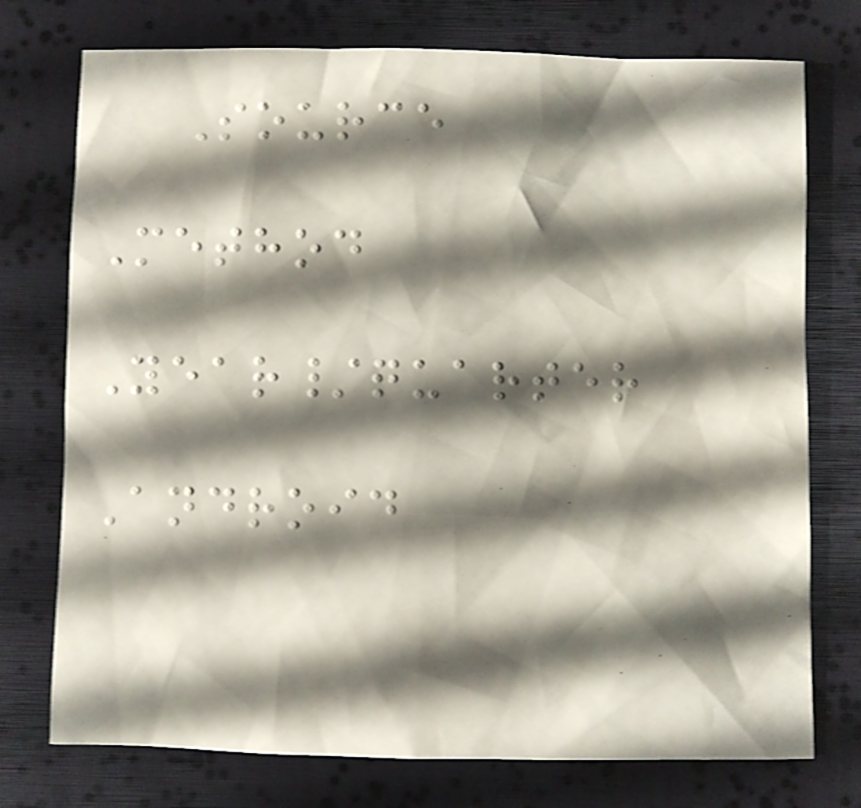Source
Method
Year/quarter
Android
